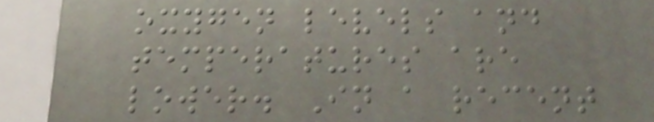oxygen levels and
temperatures are
lower. In a recent
